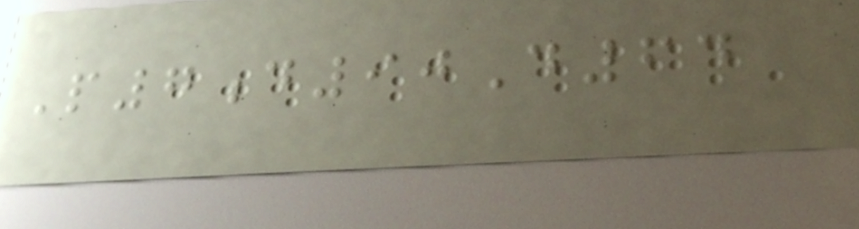P7d90D64
